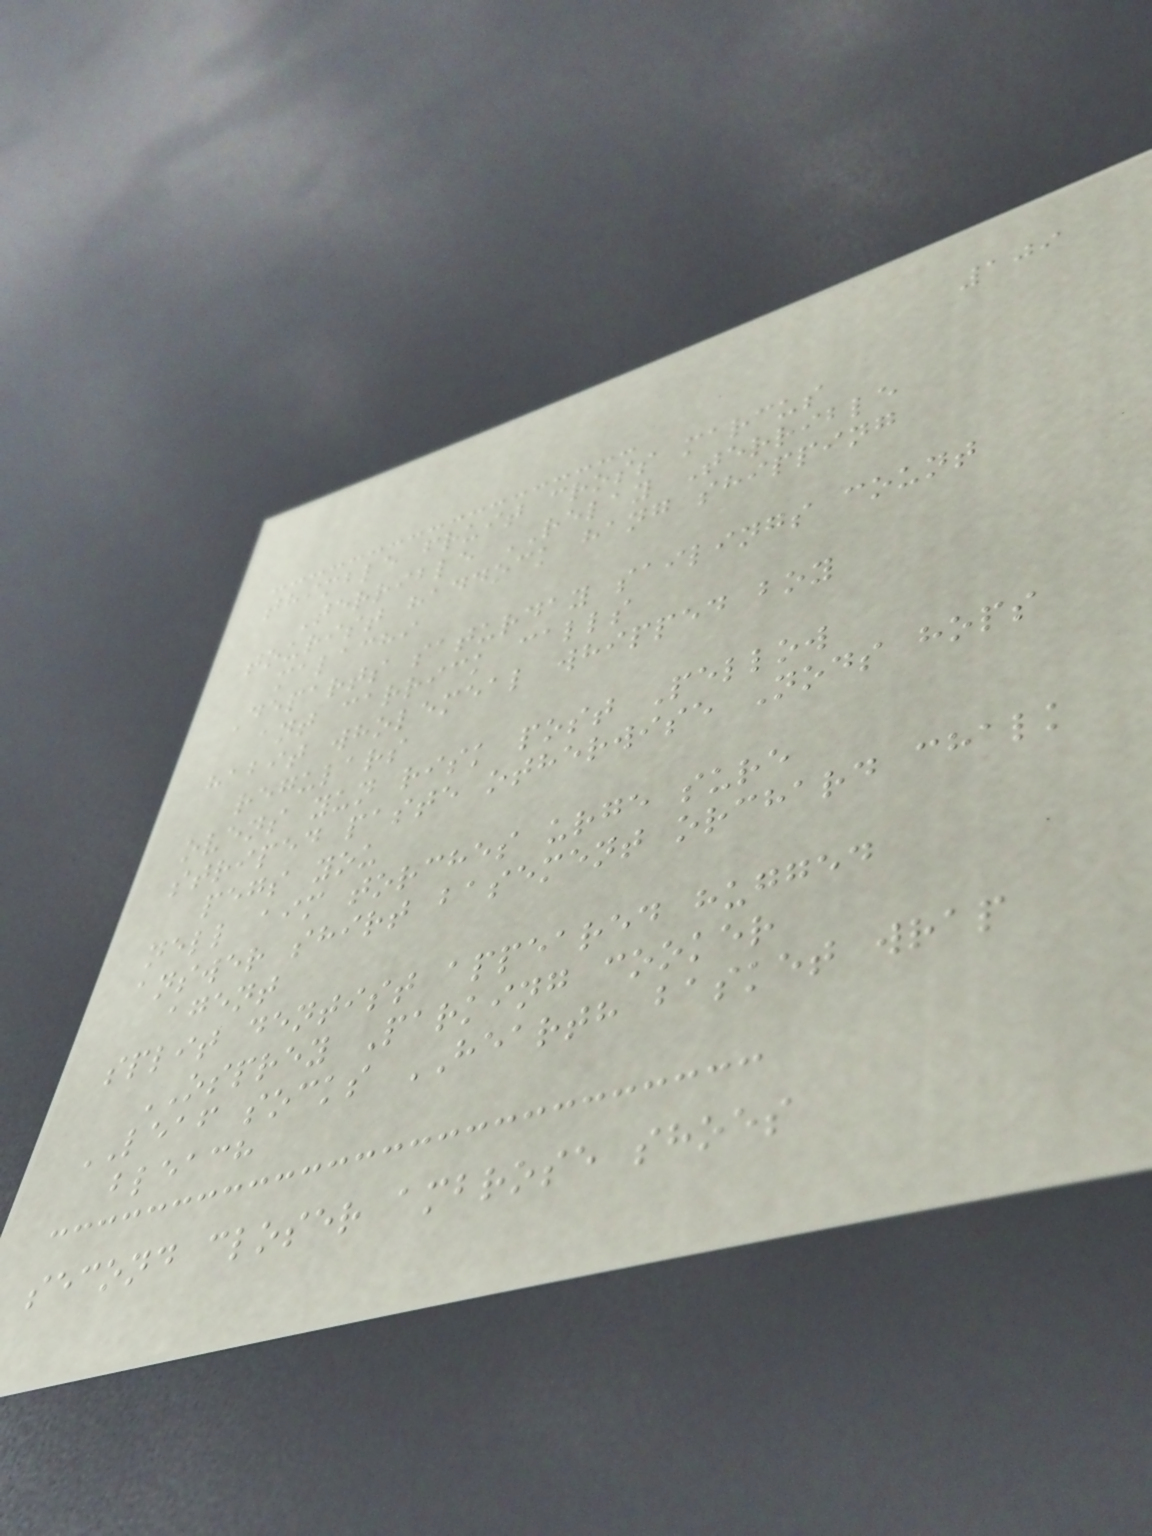109
thimble fruit cross marcus
Terrible RELAY Terrible
tourist haddock hang shipping
malachi
Departs saturday sailings count
ant carrick calls
habit wholemeal whipped boy
regulars
ovens yun risk post Pellow
striped paste otherwise Nods hops
pegs you
nell aim torches urge sure
answer shirt basement orchard chalk
agent
split dentist appeared hugged
OSPREY Parking cooker
LEAF socks HEARTH basket wrap
bleach
second closer ambrose shoes
